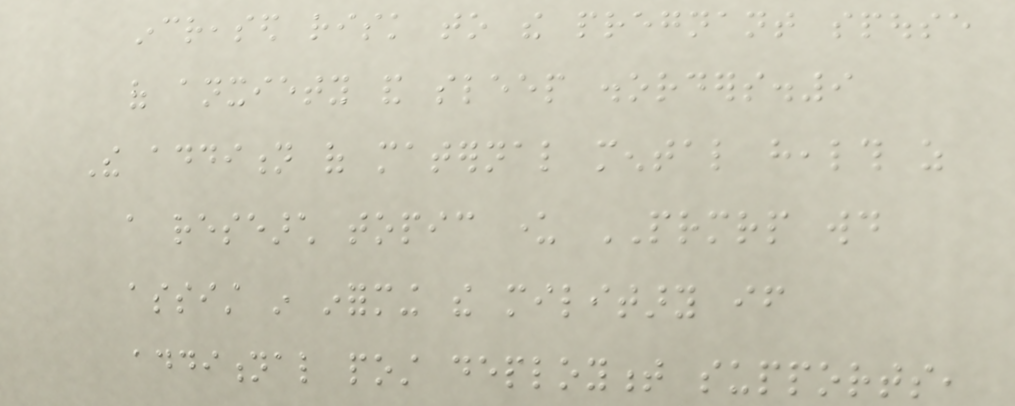increased risk to the pregnant spouse
of anxiety and sleep disorders.9
The addition of maternal mental health as
a research topic under PRMRP would
assist in informing the military if
additional post deployment supports,
